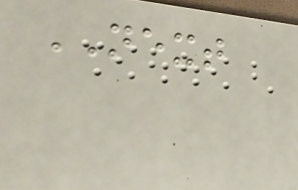NEXT
